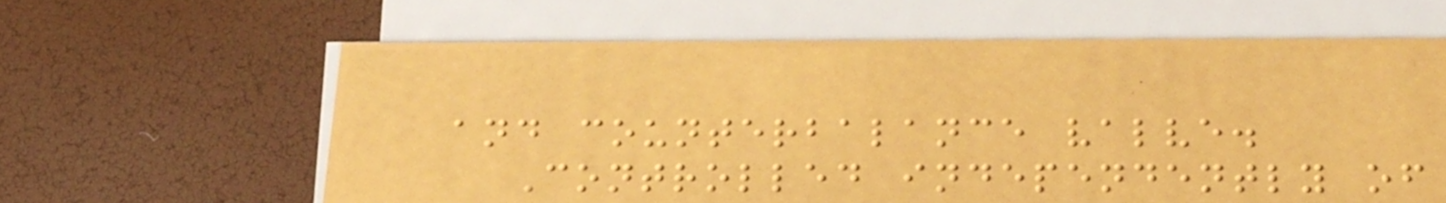and counterbalance valve.
Controlled independently of
